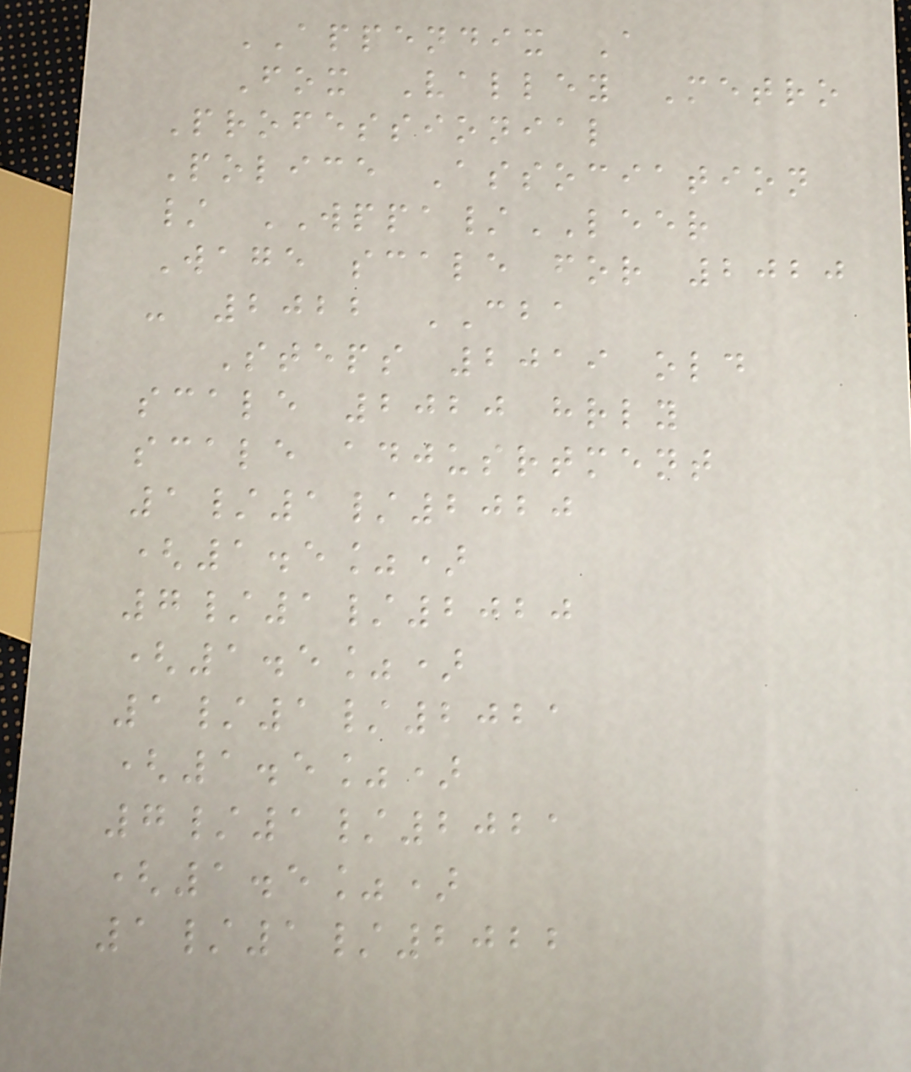APPENDIX A
Fox Valley Metro
Professionial
Police Association
/ WPPA/LEER
Wage scale for 2020
- 2022 CBA
Steps 2019 old
scale 2020 hrly
scale adjusrtment
1/1/2020
(1.5%)
7/1/2020
(1.5%)
1/1/2021
(1.5%)
7/1/2021
(1.5%)
1/1/2022
